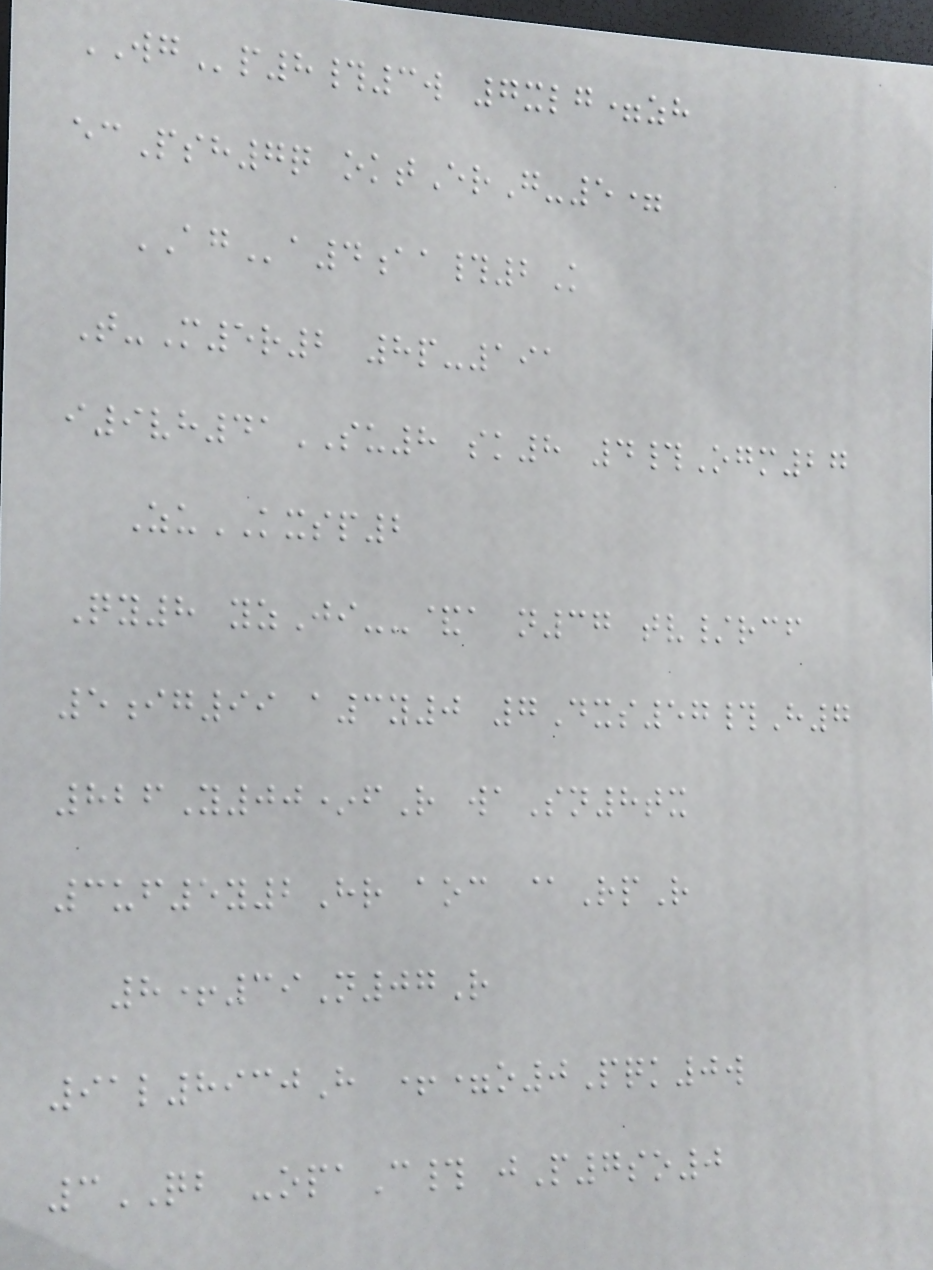WGp8#3w 7xlg=zh
ecPsh7q oktErG-5=
AGa4aa#2K
T-M5r2 8p-191
i9vh41SU8 sk8 4#Ogm27
ZuKXSP2
Qy8 yzJi--&a n37 tv/rcf
5ig99 a3y0 7Dxs57#H7
826Y00*fR waSn8tx
3uf5y2Hr aoc @RpR
8+39N07R
91l8930H +=o0Pqk0w
3QB -opaC# jP7so0
